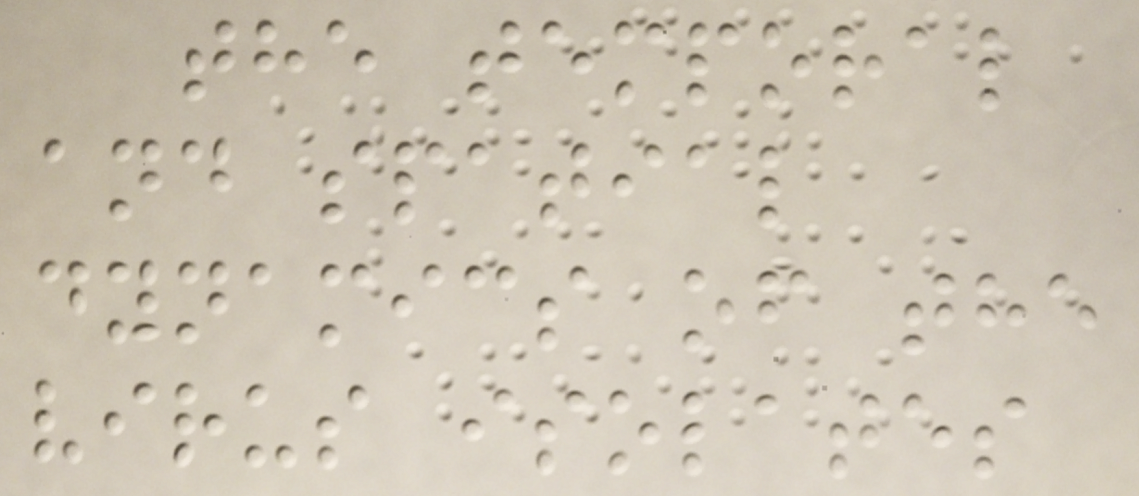the temporal
and spatial
dynamics of the
virus isolates
